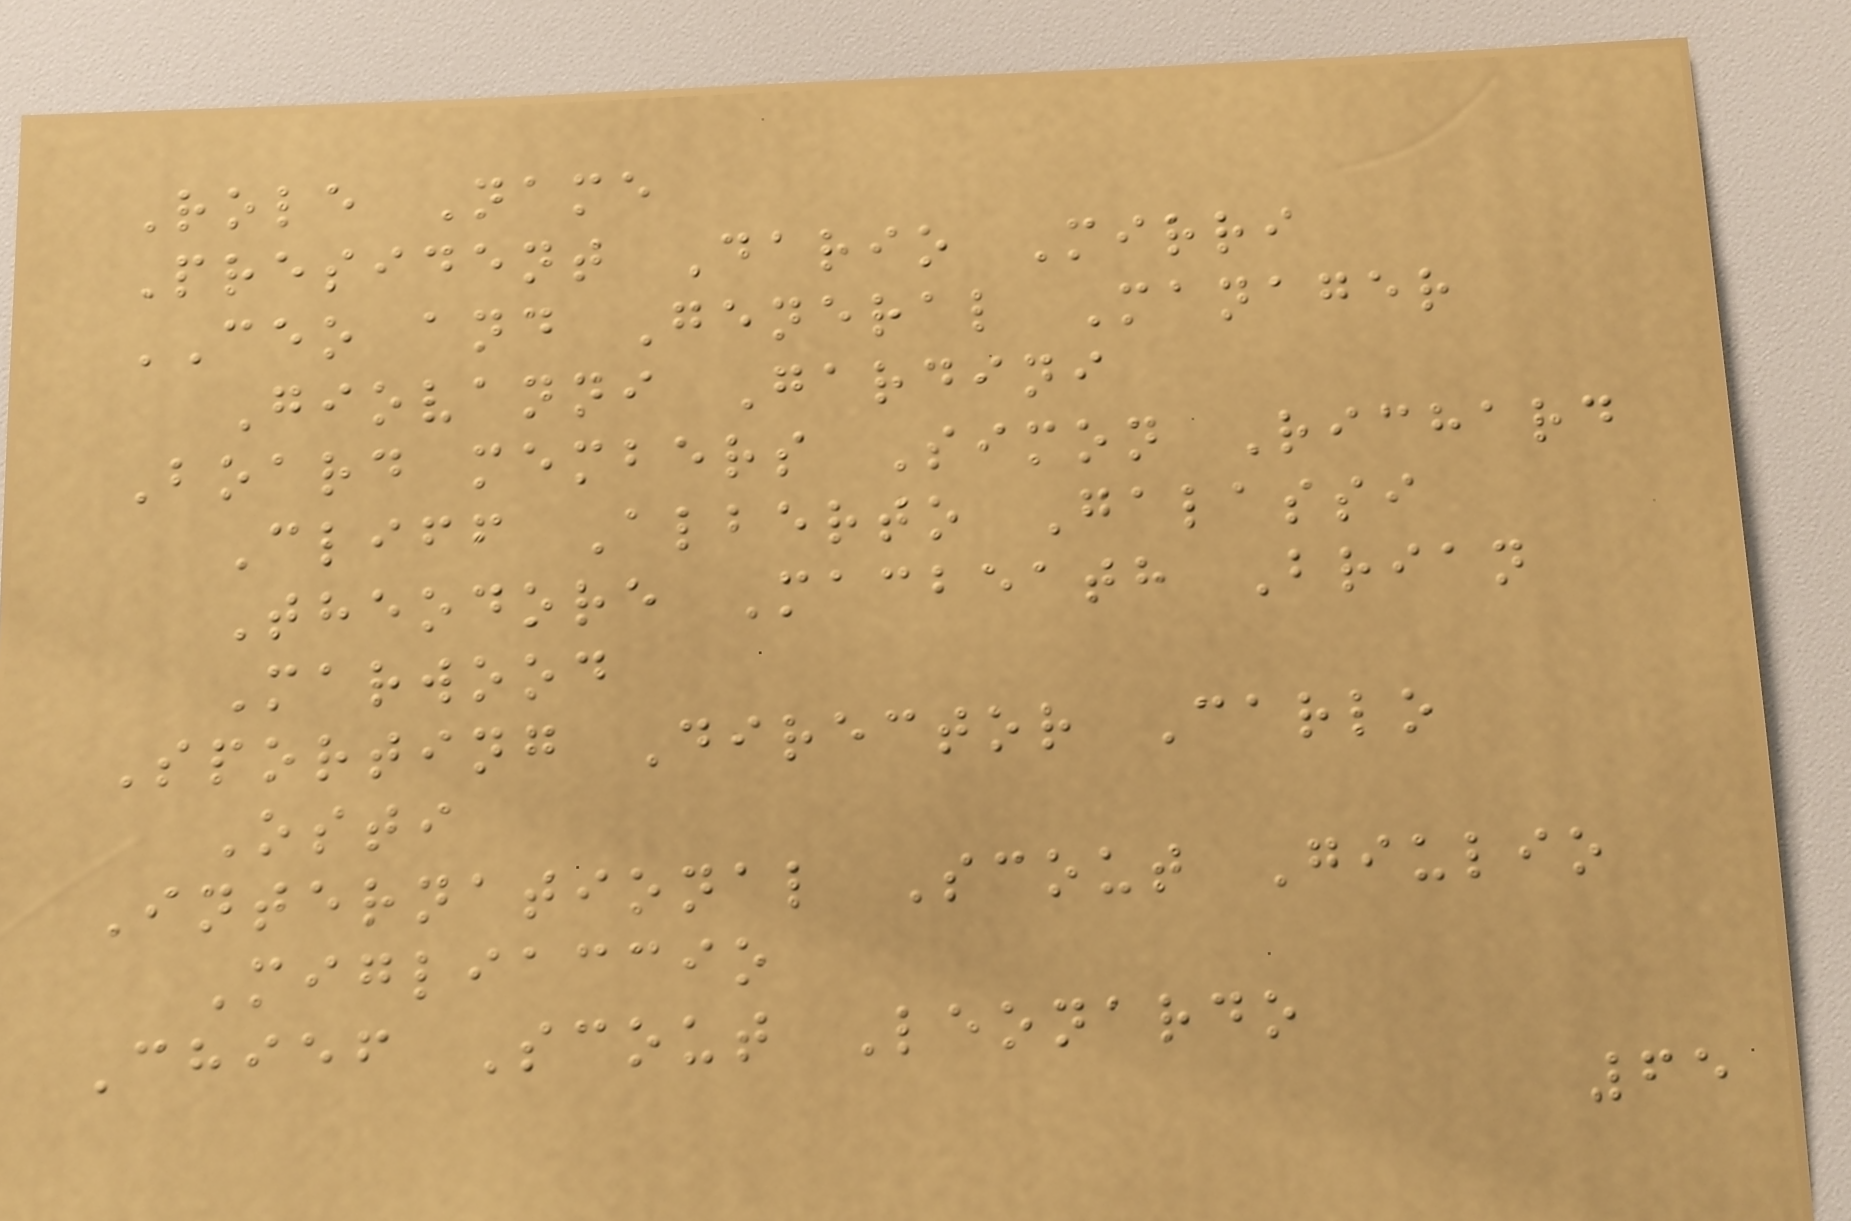Role Name
President Dario Mirri
CEO and General Manager
Giovanni Gardini
Board members Simon Richard
Cliff Alberto Galassi
Theodore Macbeath Brian
Marwood
Sporting Director Carlo
Osti
International Scout Giulio
Migliaccio
Chief Scout Leonardo
65
